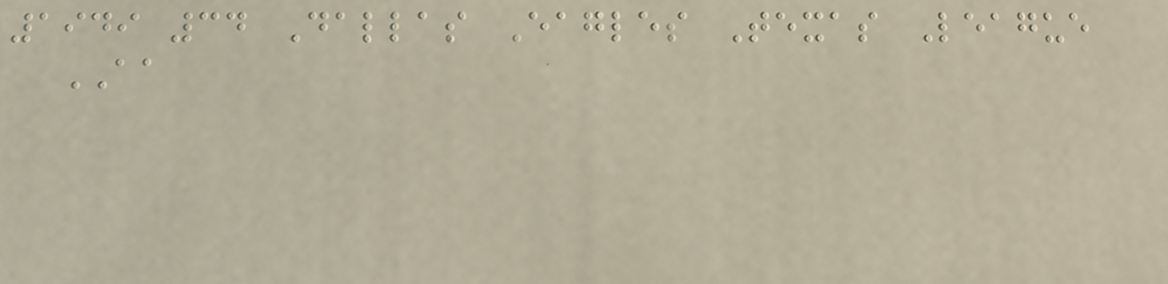1949 34 Dallas Eagles Texas League
AA
